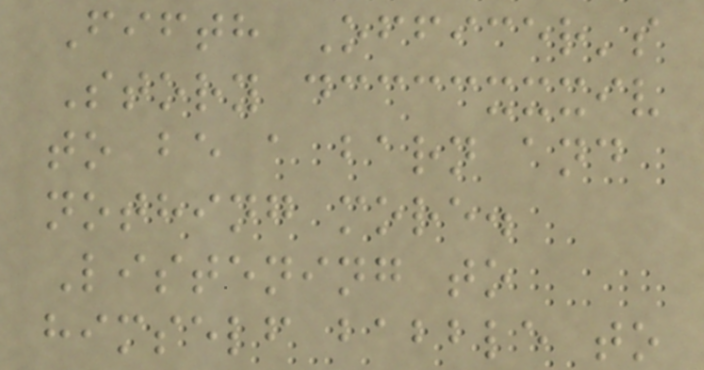Fifth Officer's
Story dccccxxxiv
to be a barn and
nothing more.
Listening to
himself babble to
